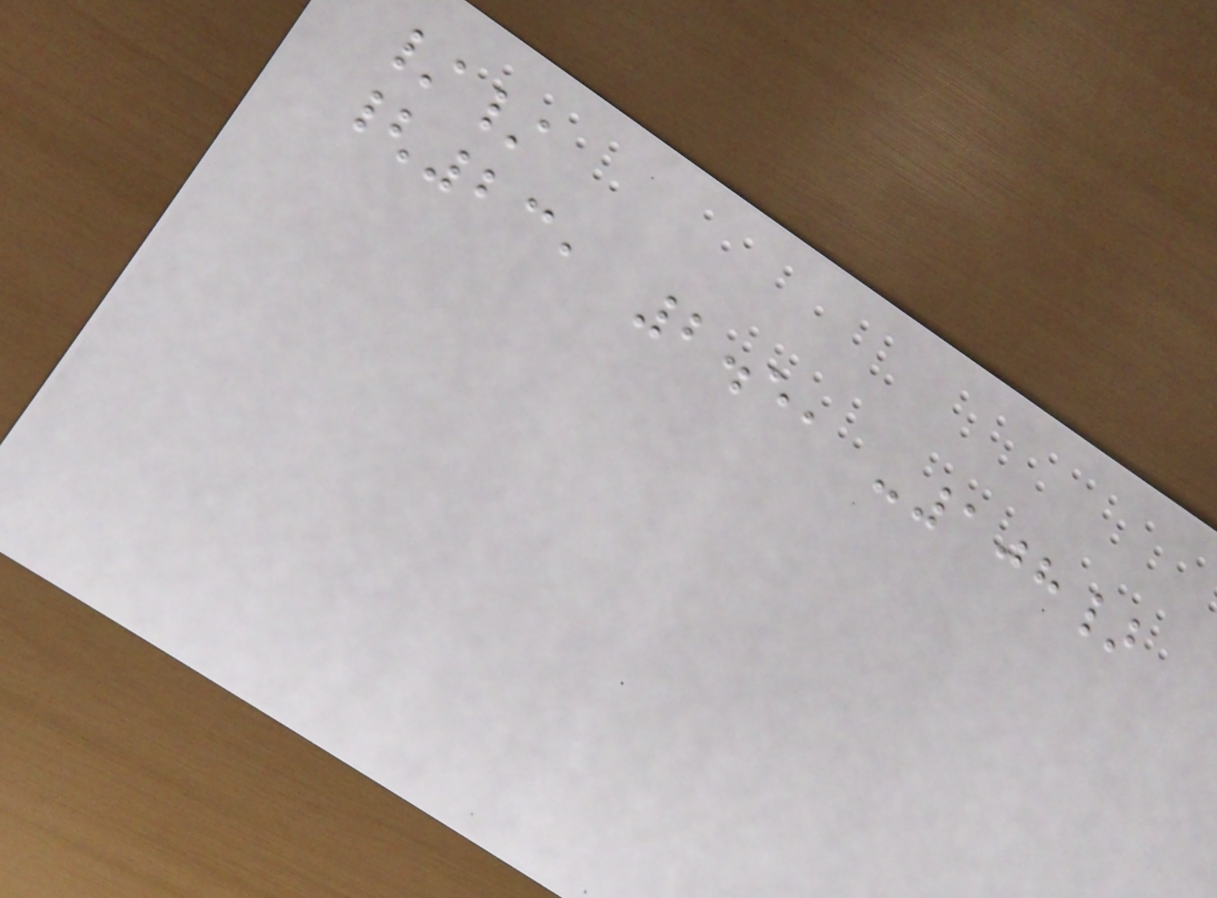//
{23, 2.5, -108}
